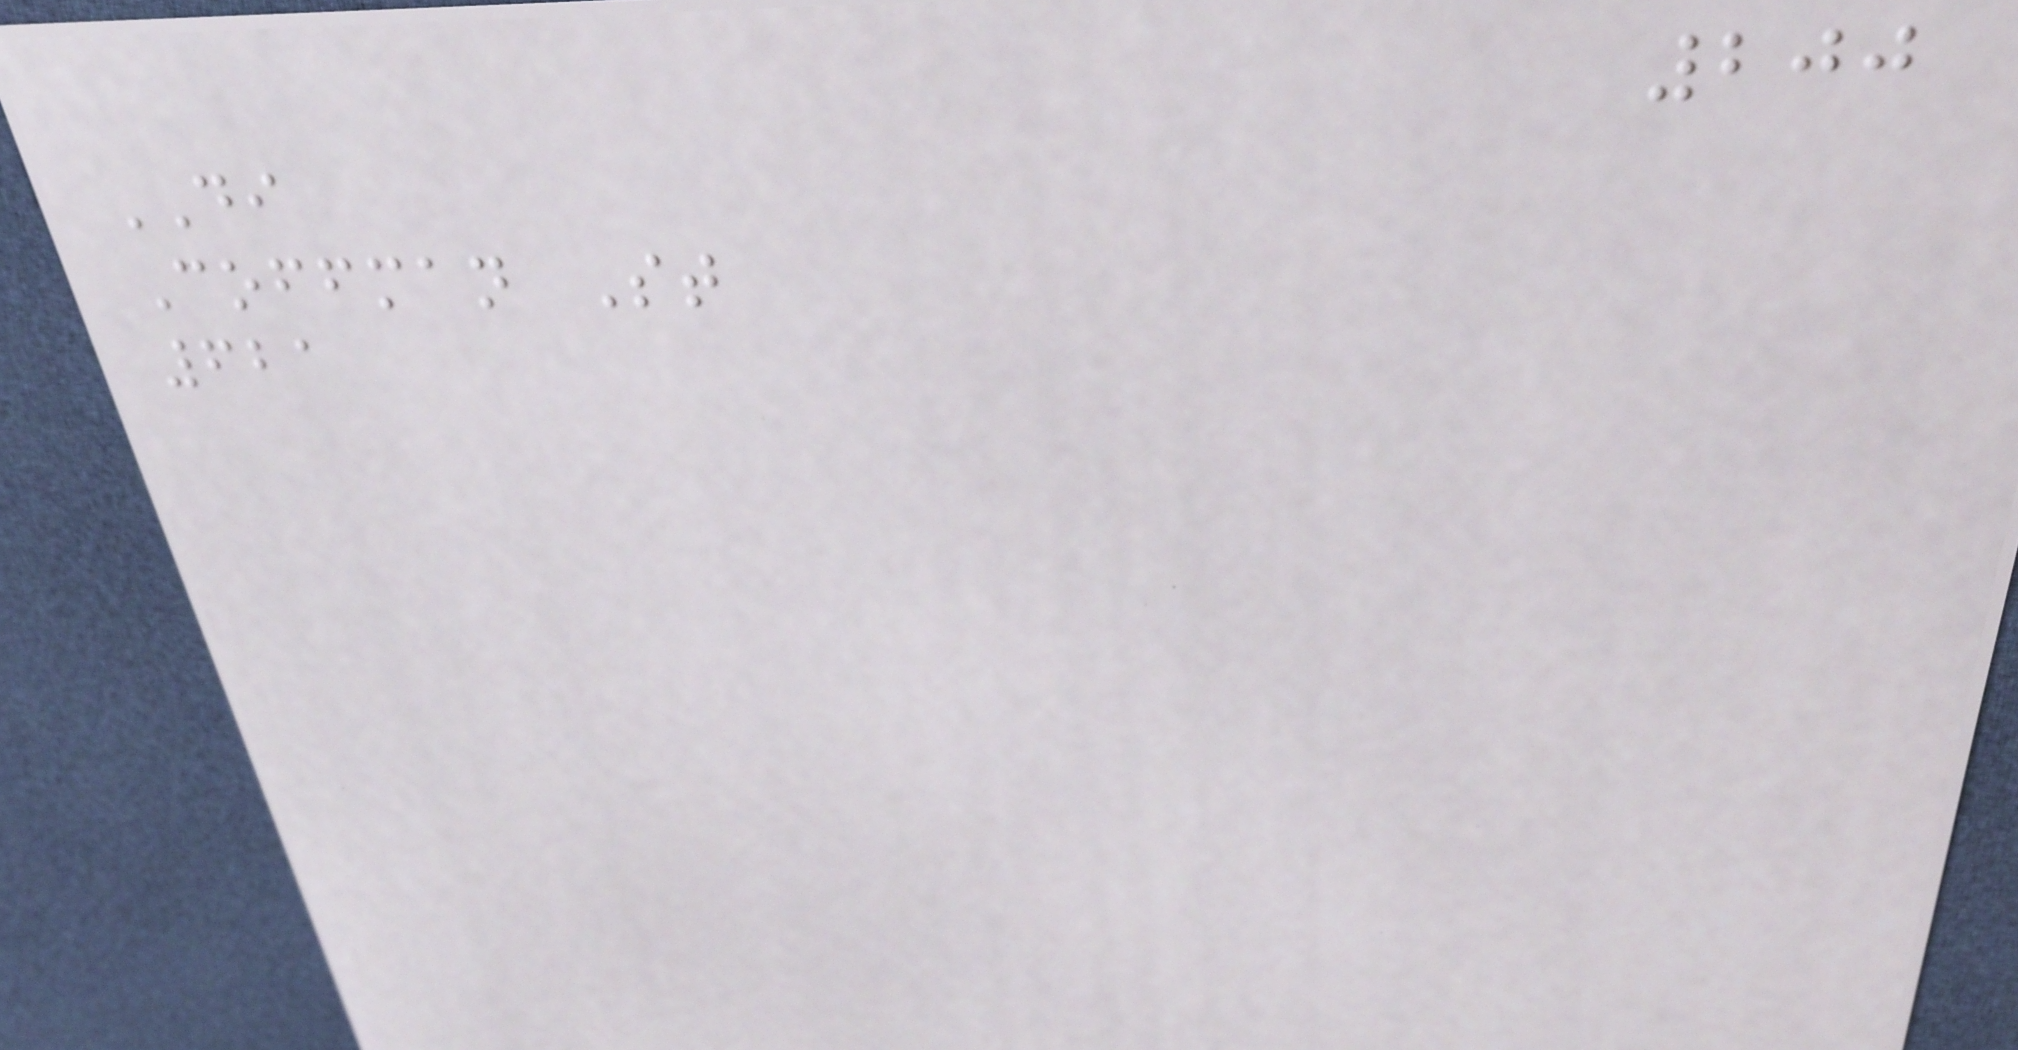200
DI
Coffman St
621
